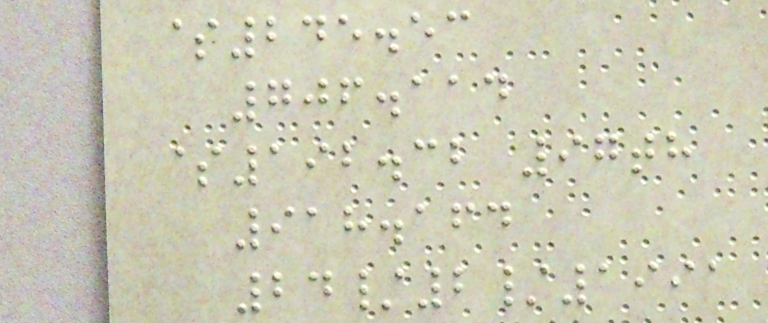$245.53
706.114
$192.32 97th
918.164
24/2/1991
